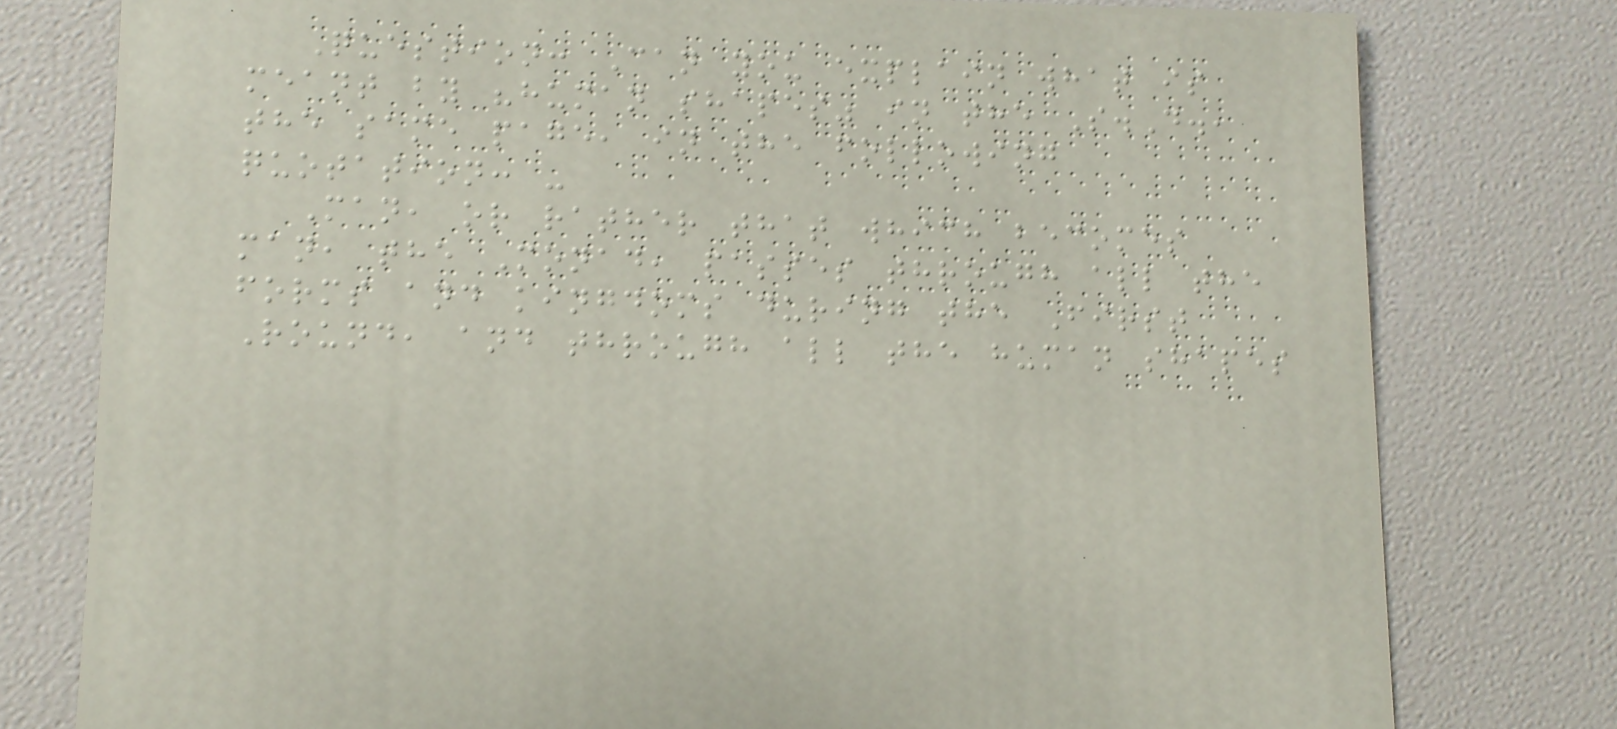Question: Can you explain what is
meant by "human shapes" in the S.D.,
the same page, in the following
quotation: -
Man, or rather that which becomes
man, the Monad, passes through all the
forms and kingdoms during the First
Round, and through all the human shapes
